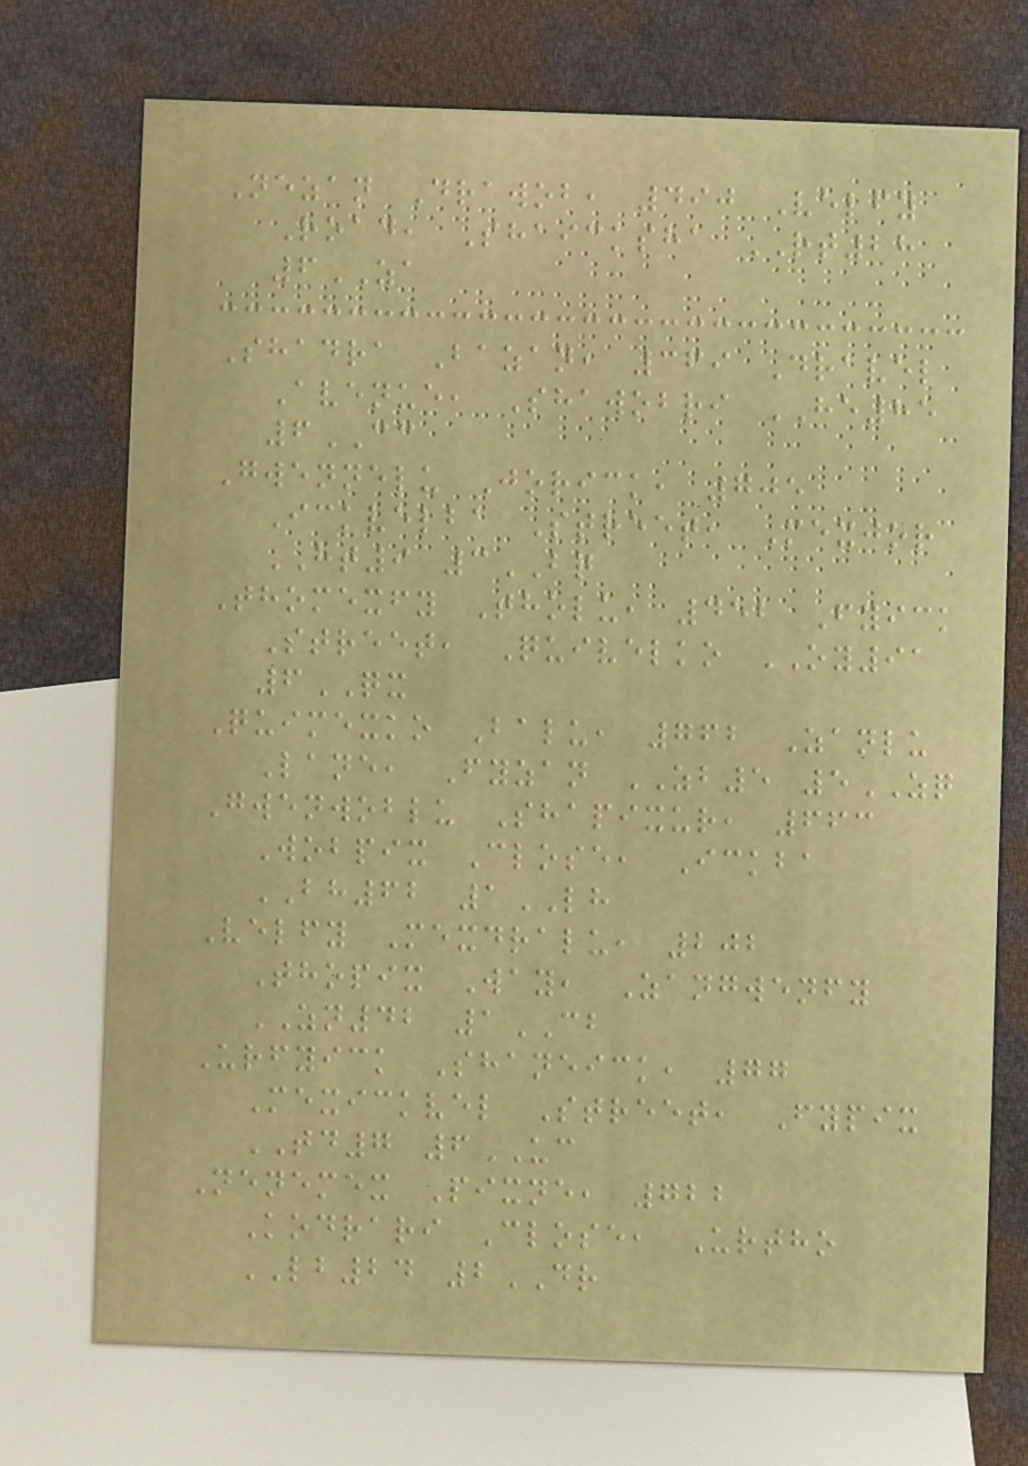Nezan Drawob, 490 Velfy
Road, Shaicksha RT28
6ZA
Shadra Bazan, 369 Dravel
Avenue, Shawobri HE85
6CC
Gwennelu Jorick, 705
Ickvelba Street, Mexjor
HT9 3BQ
Thomexfy Tholu, 452 Fyick
Street, Quivelko OY91
6QX
Quimexko Balu, 762 Zanlu
Lane, Fyzan ZB5 5ZQ
Gwenwoblu Shapixur, 663
Wobpix Close, Ickba
BH62 1LH
Velfy Mexdralu, 202
Thopix Way, Zangwenfy
ZN42 1CB
Urfyick Shaneick, 77
Mexickvel Street, Fypix
TD7 6UC
Nenemex Pixne, 722
Kodrari Close, Urtho
LB24 2DR
